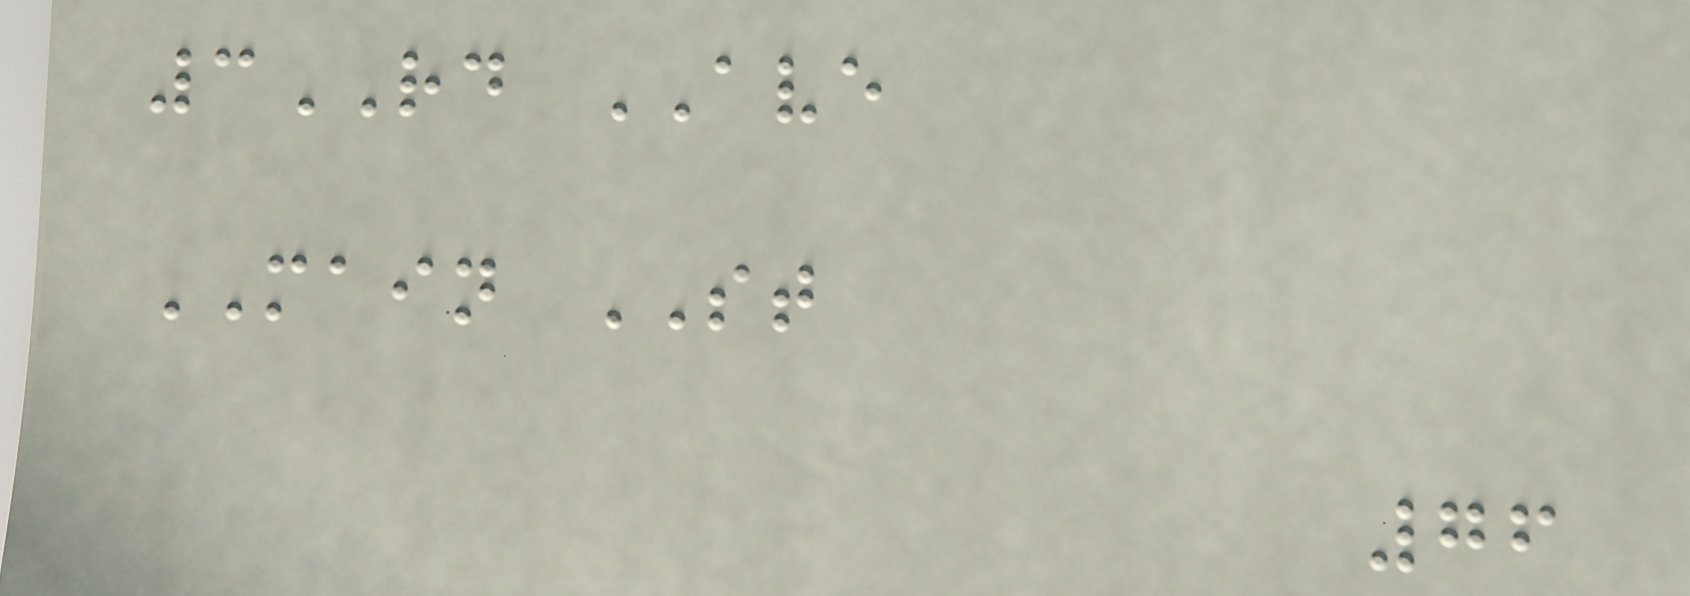3RD AVE
MAIN ST
76
